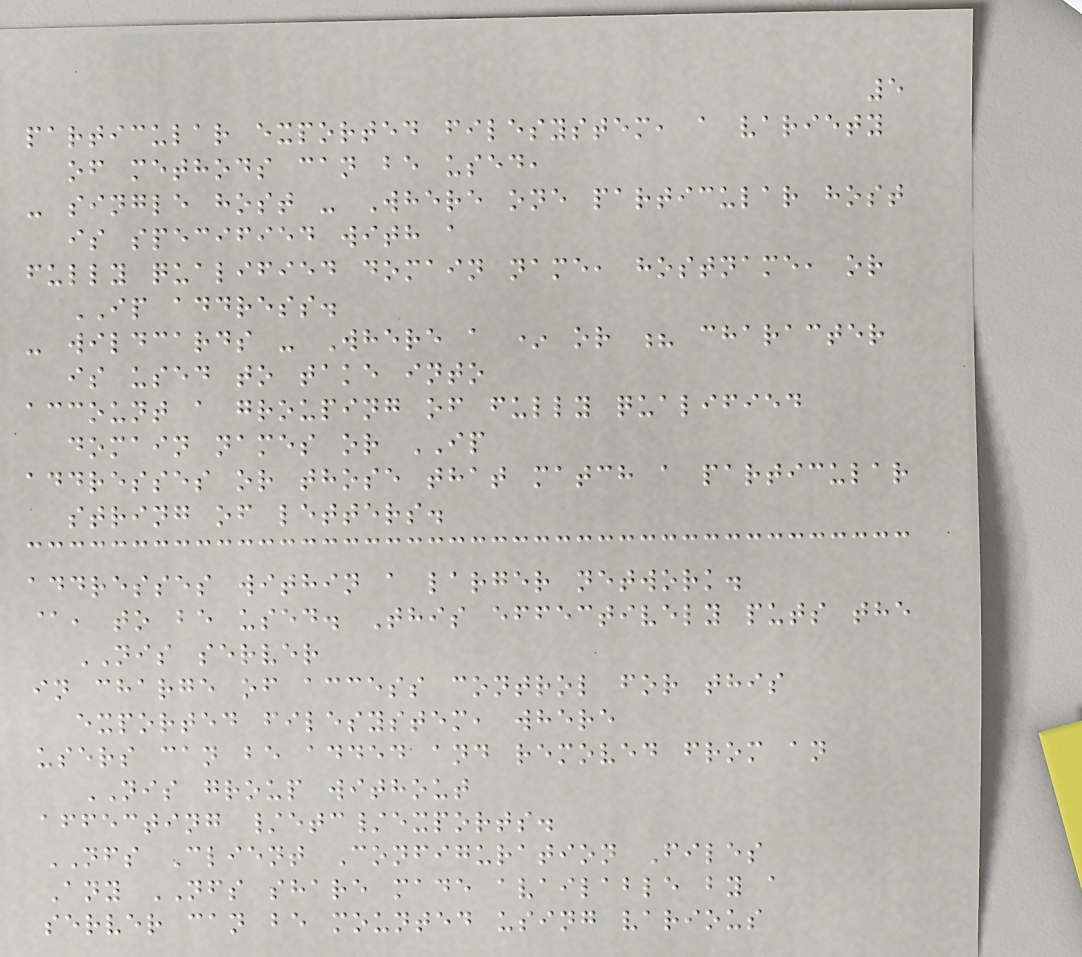5
particular exported filesystem, a variety
of methods can be used,
- single host - Where one particular host
is specified with a
fully qualified domain name, hostname, or
IP address.
- wildcards - Where a * or ? character
is used to take into
account a grouping of fully qualified
domain names or IP
addresses or those that match a particular
string of letters.
addresses within a larger network.
@, to be used. This effectively puts the
NIS server
in charge of access control for this
exported filesystem, where
users can be added and removed from an
NIS group without
affecting /etc/exports.
NFS Client Configuration Files
Any NFS share made available by a
server can be mounted using various
